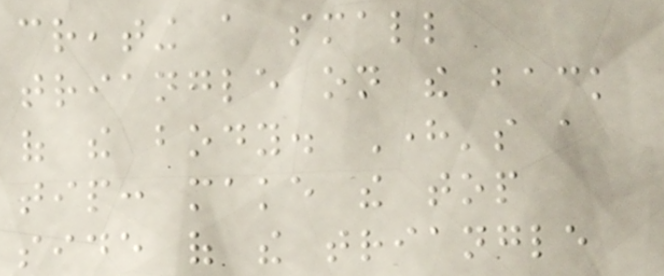creating a small
triangle on the back
of the body. Here's a
tip: make the top
side of the triangle
